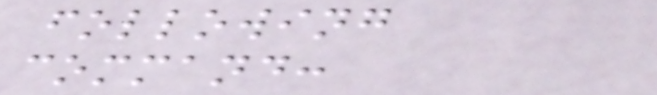following
command:
